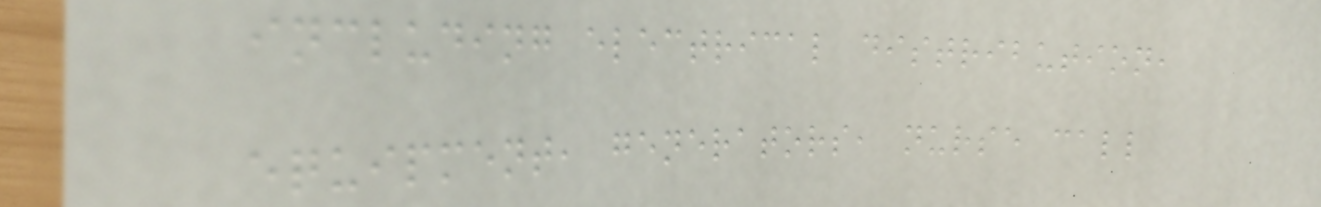including electrical distribution,
equipment, generators, nurse call
